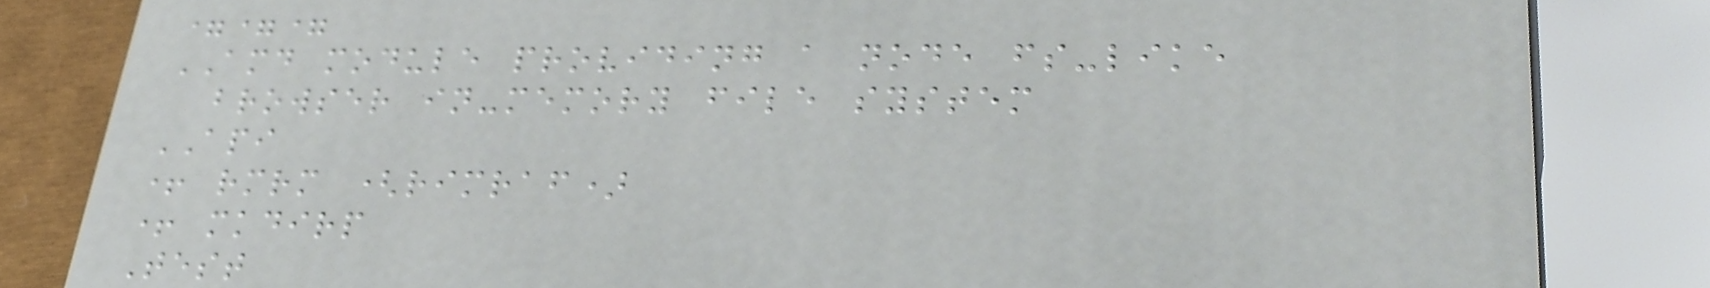===
AMD module providing a node fs-like
browser in-memory file system
API
+ rmrm (rimraf)
+ mkdirp
Test
